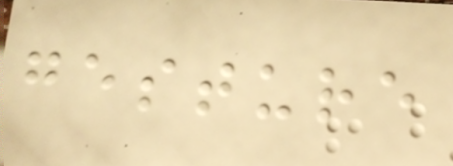gesture
